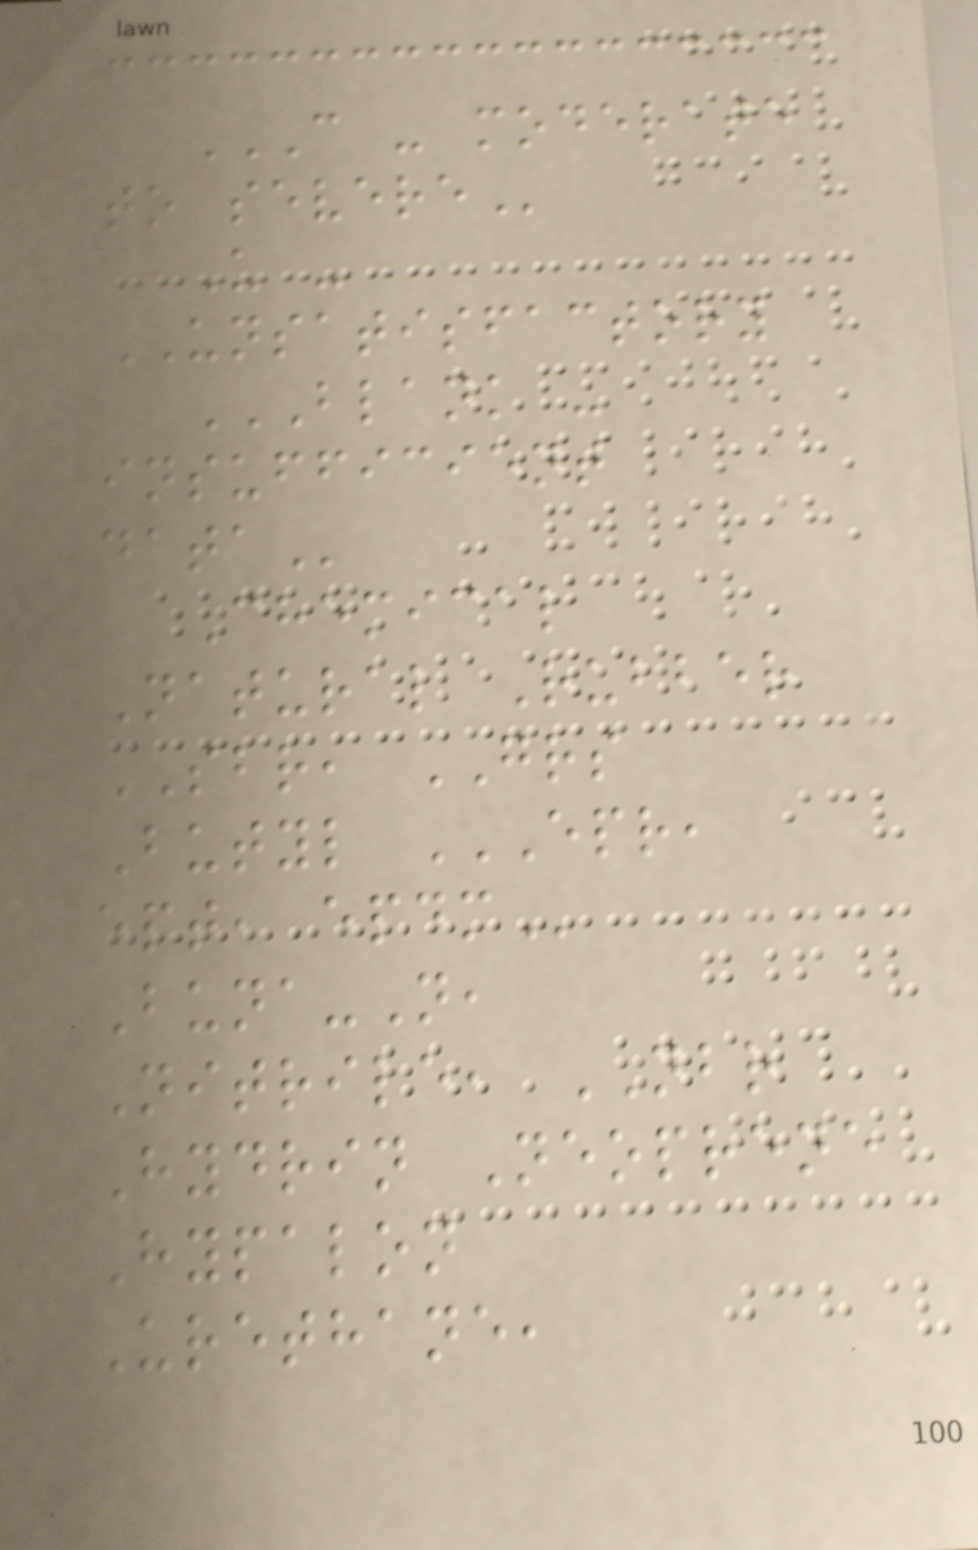C - MODERATE
TO SEVERE
U -
UNSATISFACTORY
BLANK -
INSUFFICIENT
DATA
Chemical
Natural Rubber
SBR, GRS
Butyl EPR,
EPT, EPDM
Buna-N,
Nitrile, NBR
Hydrin Neoprene
Hypalon
Urethane,
